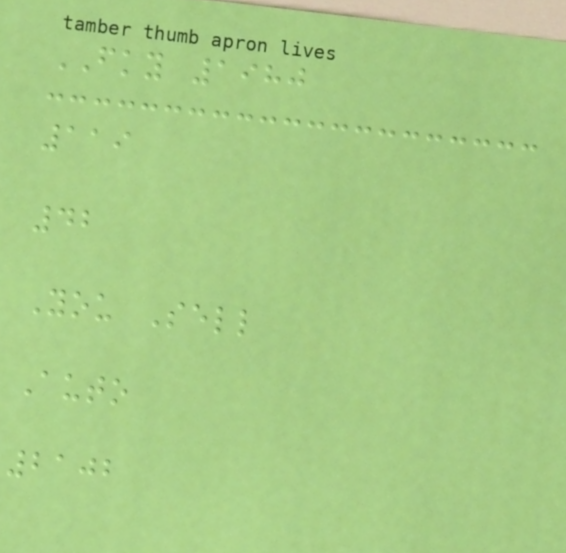FKY 1980
119
42
You Sell
Auto
2102
